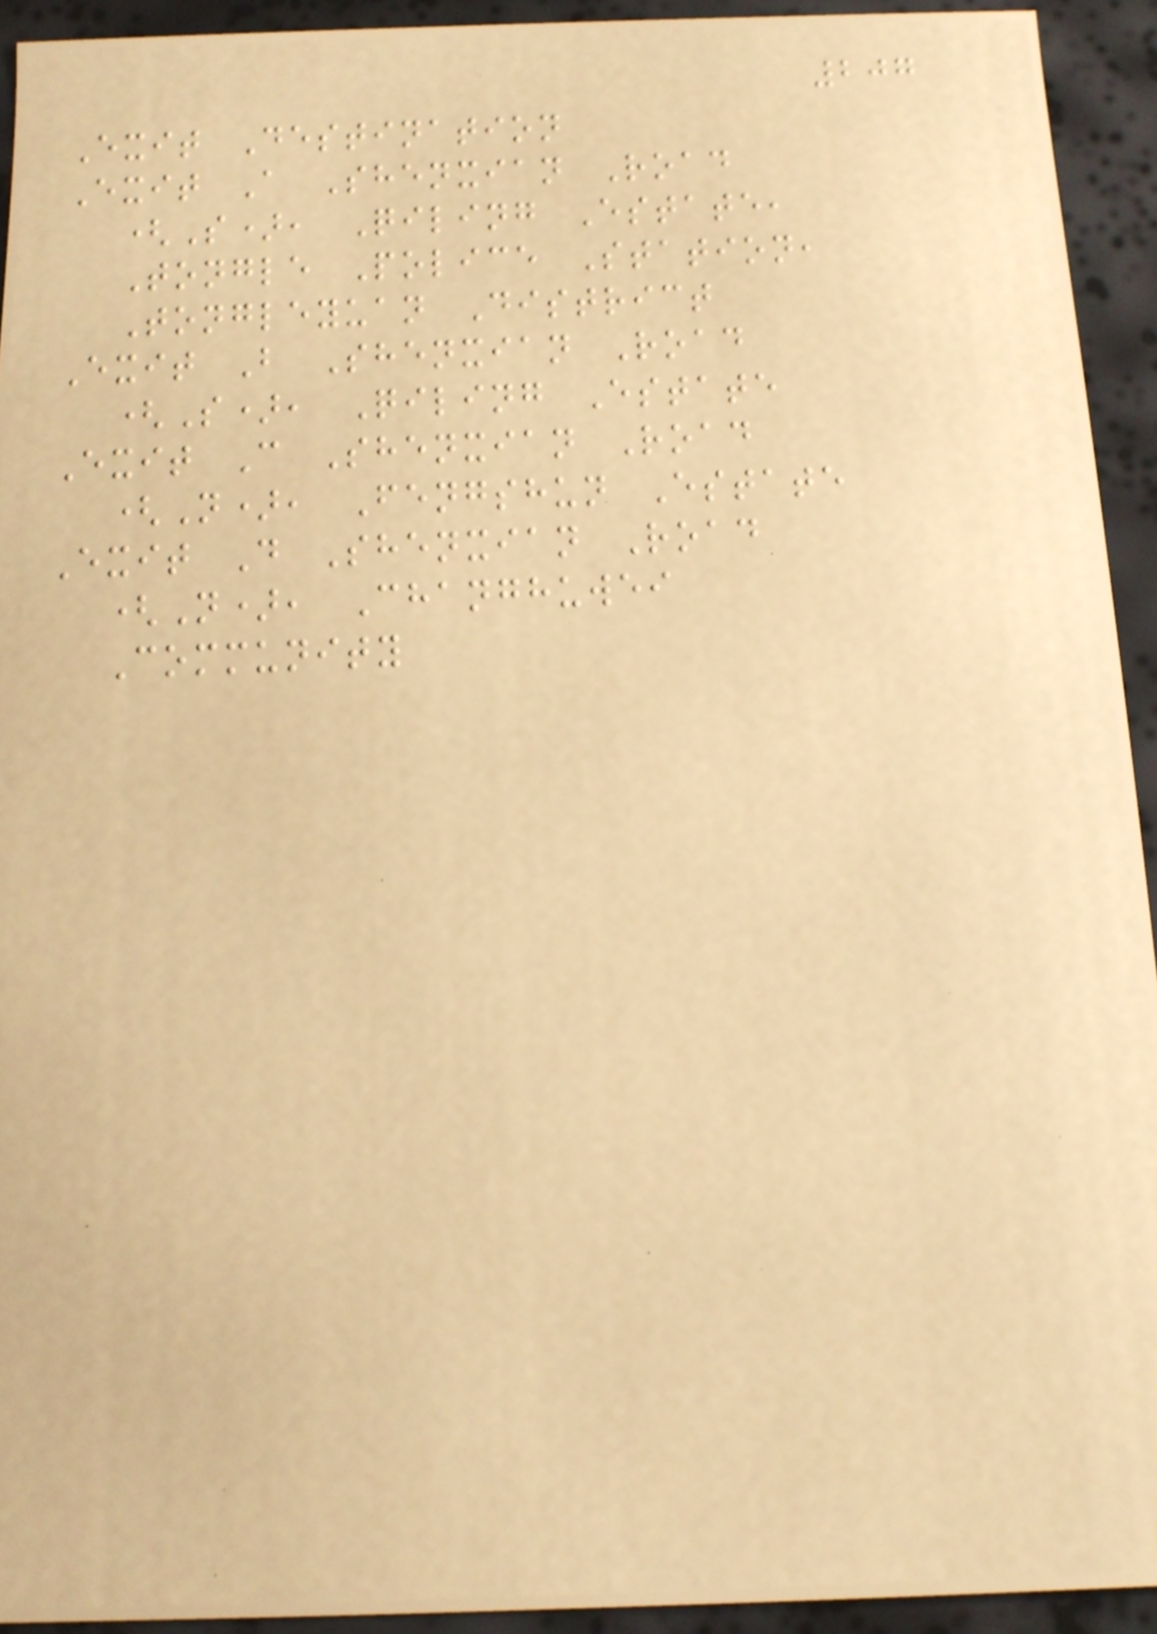207
Exit Destination
Exit A Shenxian Road
(S), Qiling Estate,
Tongle Police Station,
Tongleyuan District
Exit B Shenxian Road
(S), Qiling Estate
Exit C Shenxian Road
(N), Fengshun Estate
Exit D Shenxian Road
(N), Changhuwei
Community
